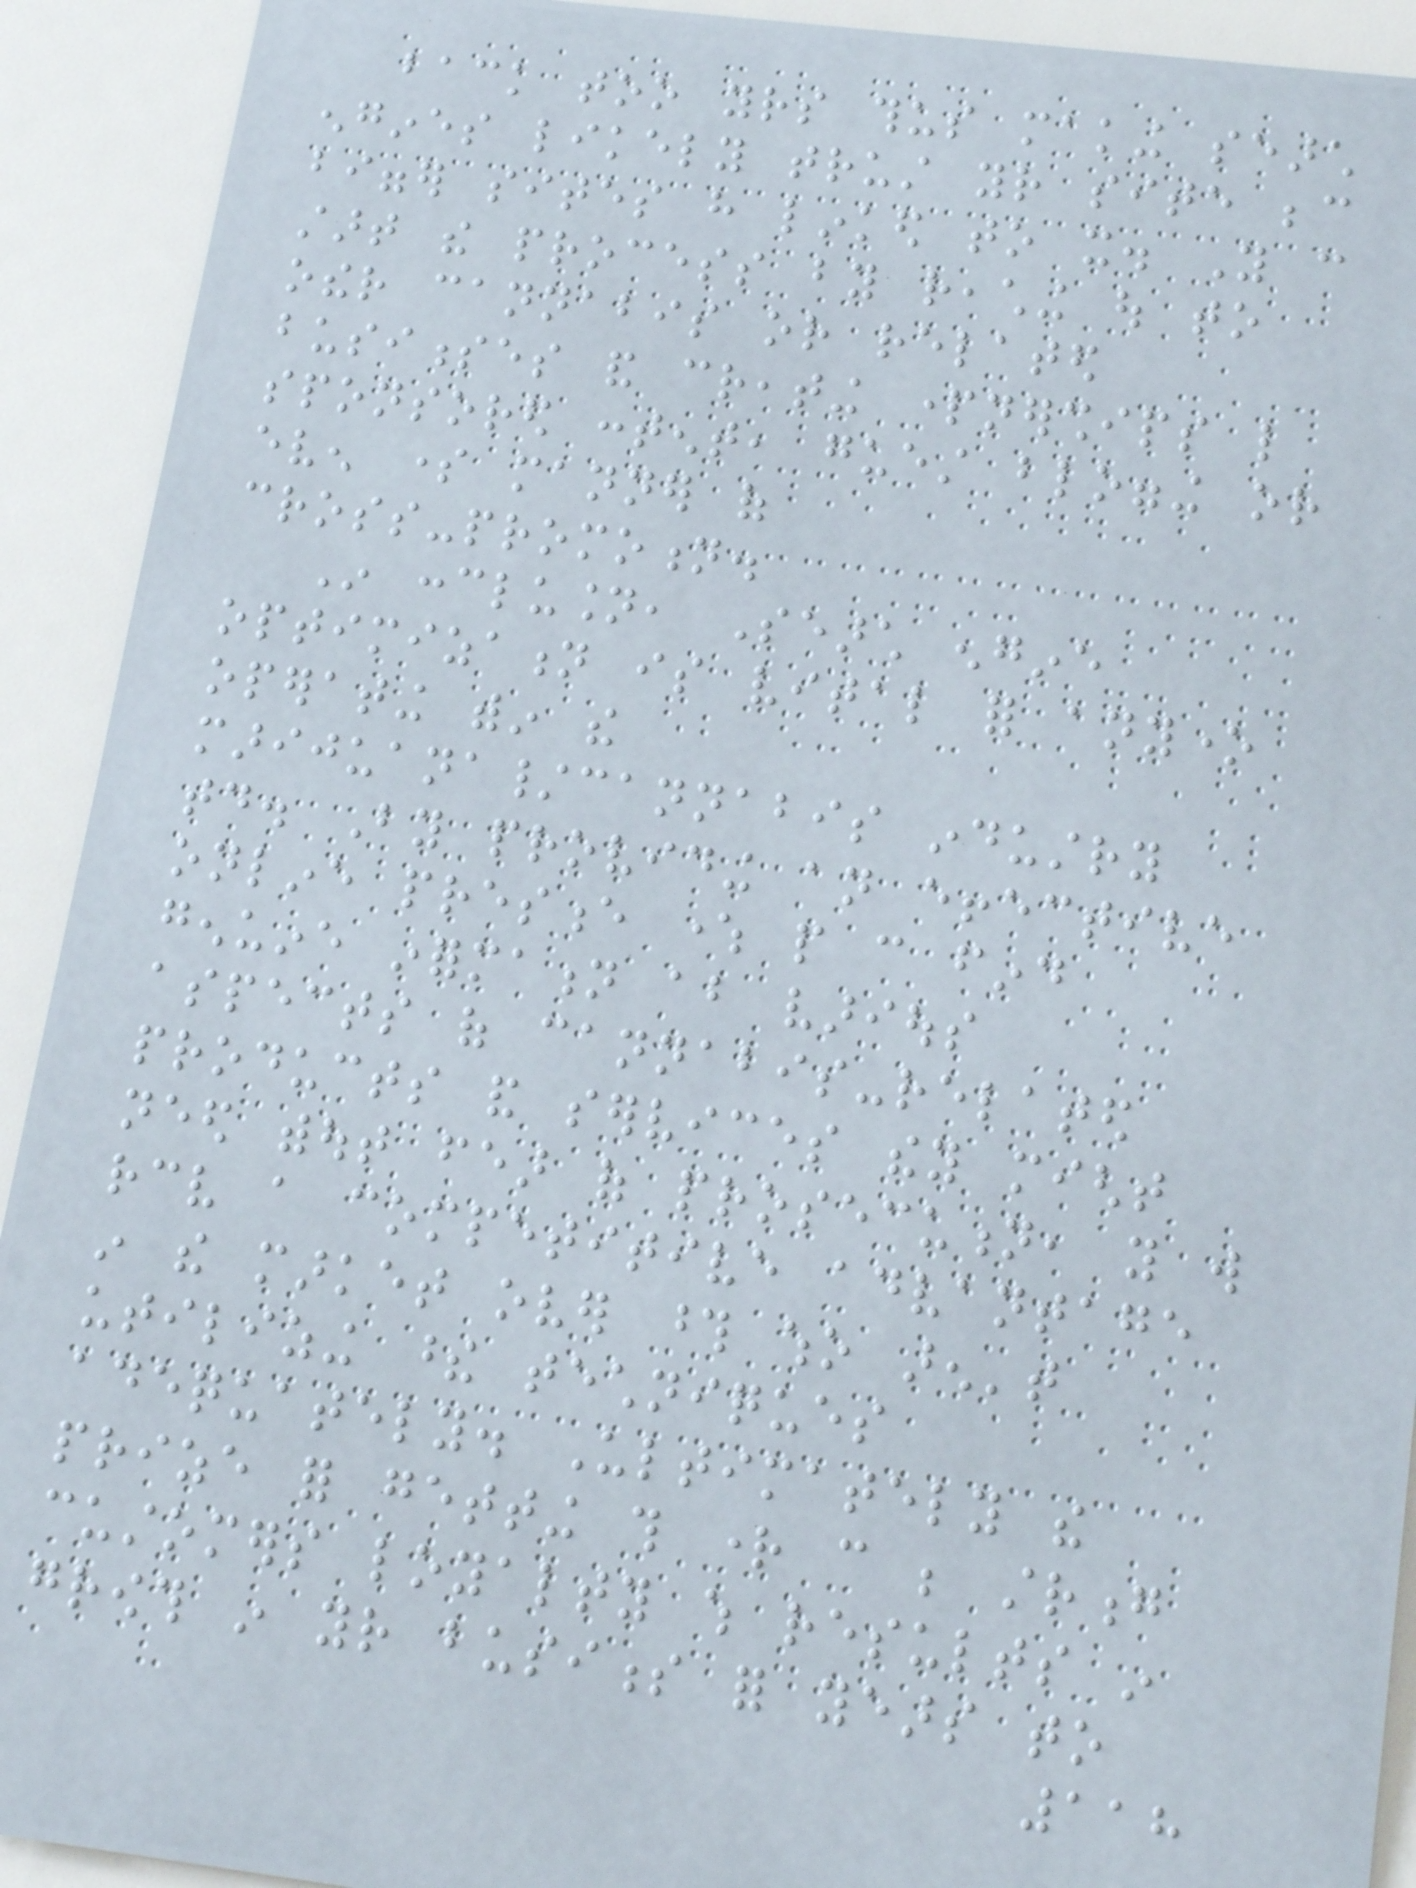back too yours thus making search
engines likely trust your site because
bigger sites have linked to it. You can
start the process by reaching out to
other cannabis or related
businesses and creating partnerships like
sponsored content, guest blogging or
even some manner of
cross-promotion.
In conclusion, Search engine
optimization is vital for anyone
operating within the
marijuana/cannabis industry
today. By providing an effective
online presence where people can find
genuine information about various
aspects of cannabis-related
products and services they might
need without fear of prosecution, you will
receive a competitive advantage
in the market over those who aren't
utilizing these techniques
adequately. Ultimately the
prize for getting this right can be strong
customers loyalty which results in
growth in your business for years to
118
